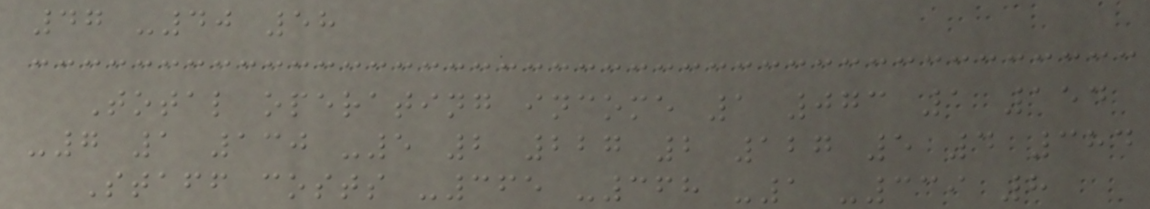47 -40 58
Total operating income 1 073 1 154
-7 1 130 -5 2 227 2 127 5 4 384
Staff costs -365 -368 -1 -339 8
